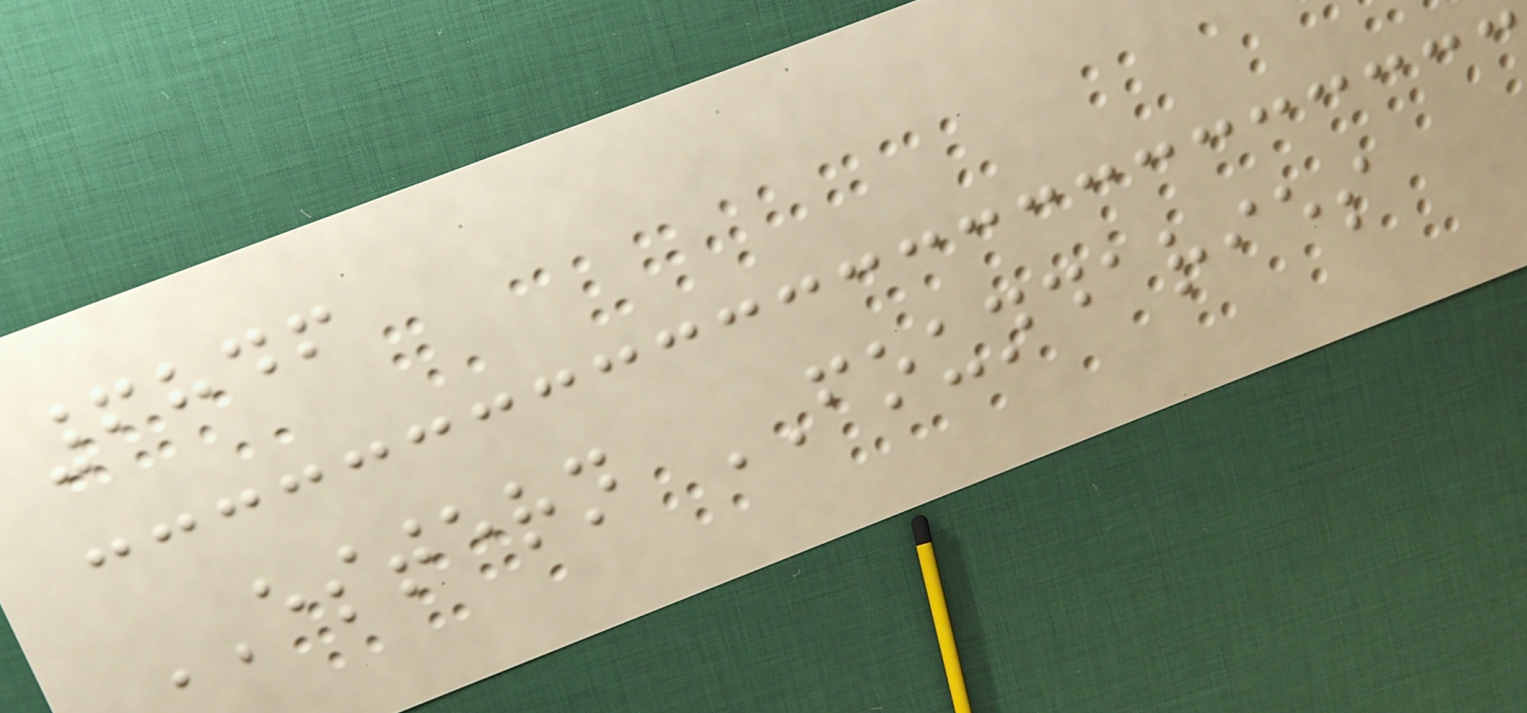6846
ESTERN FOUNDARIES
